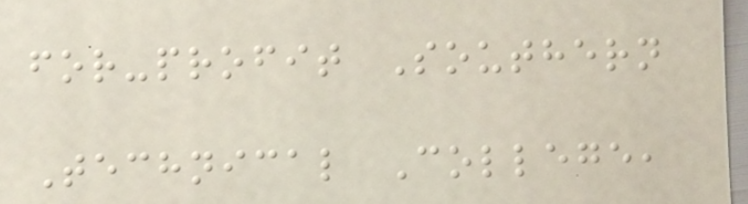for-profit Southern
Technical College,
